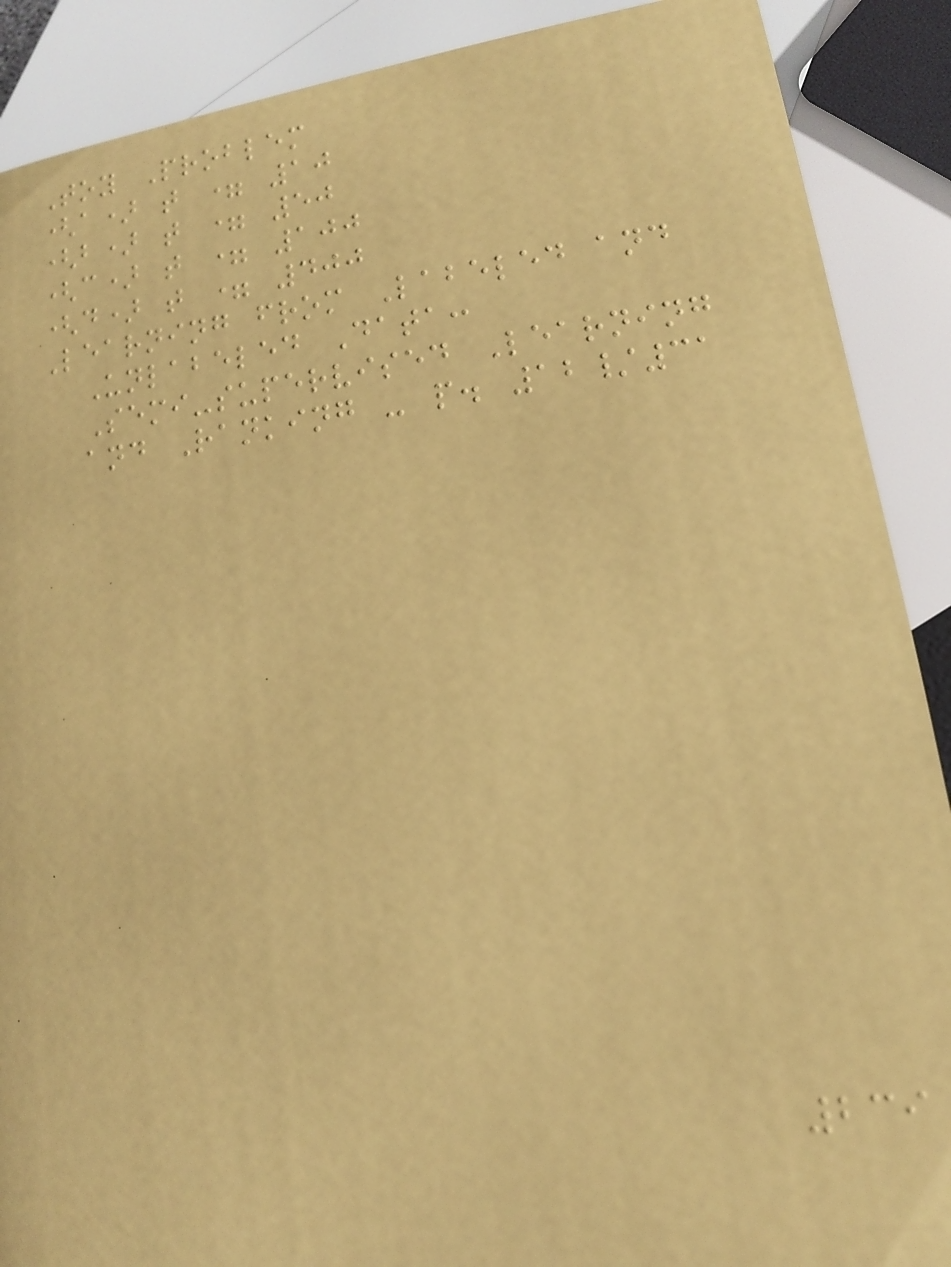Toy Problem
(a) t = 10
(b) t = 50
(c) t = 100
(d) t = 400
Learning from Labeled and
Unlabeled Data:
Semi-supervised Learning
and Ranking - p. 12/31
239
